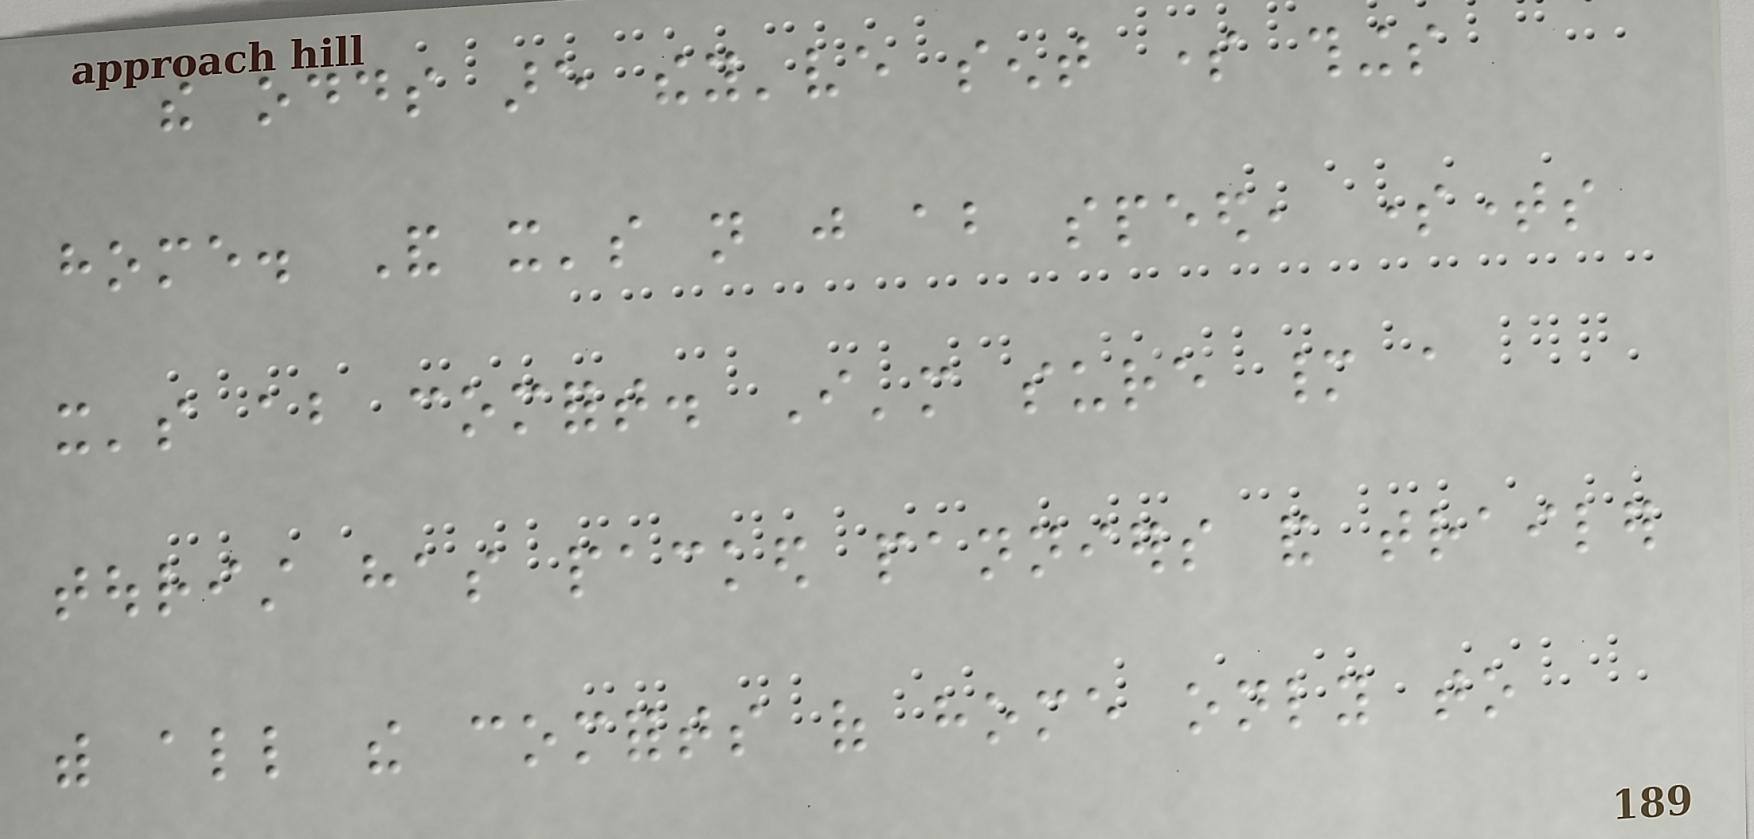the odds are they've sent some things
home. And it's not just about speed, sometimes
it's about comfort. I'm sure many a
tourist has packed panniers and trailer
with all the comforts of home only to
